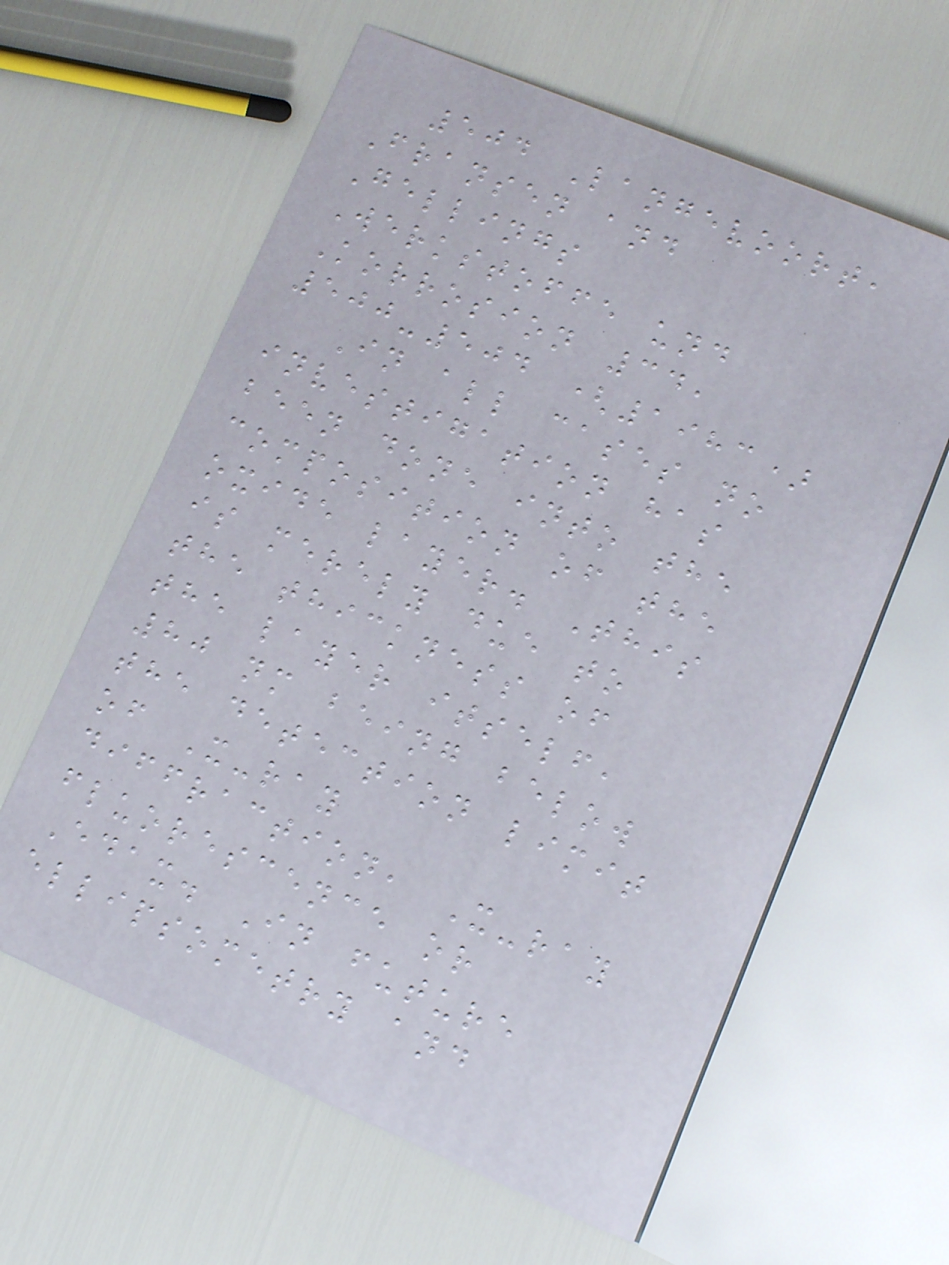504 Langevoort,
Fransen and
Gellings
Werkstoffe und
Korrosion 34,
500-504 (1983)
In all cases no
investigation has
been done into the
composition of the
oxide layer. This
is merely due to
the thickness of
the layer itself,
80 nm being below
the detection limit
of X-ray
diffraction, X-ray
fluorescence or
Edax. In future
ellipsometry and
